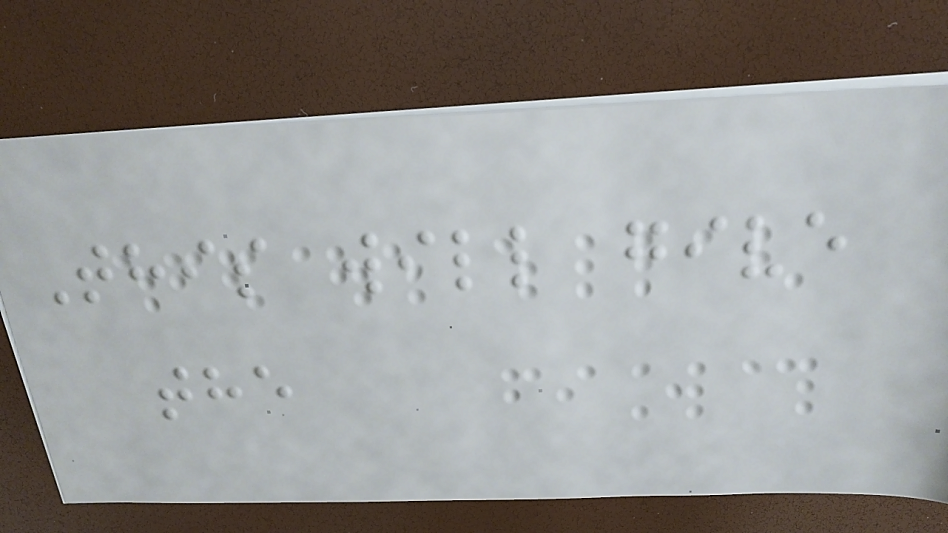This will give
the
